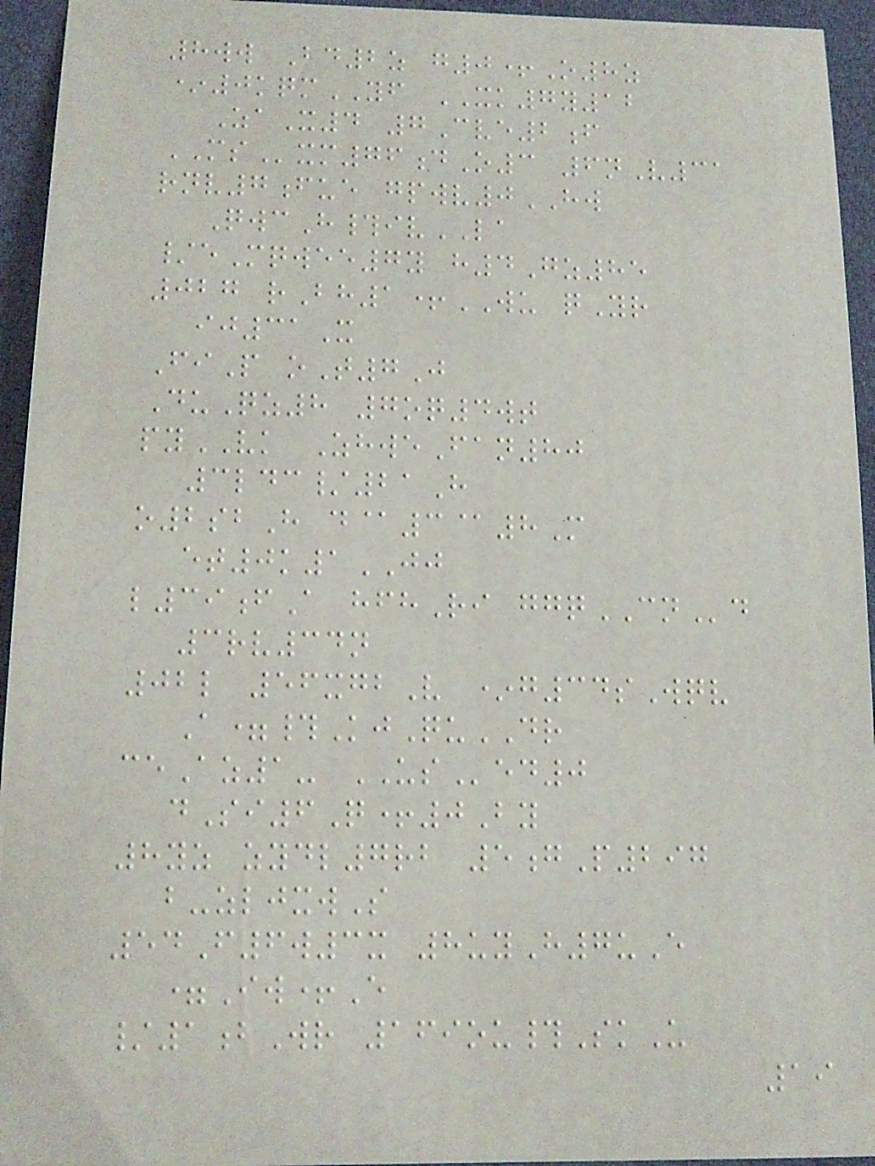8ww Bd2z g0+O8z
*0kqmYF XK7y12
ZaX4 7Cve2f
MSxm76dO3 6nV31
rnv7fue gpwv0HW
QwcH#ivLA
/eMqwee7y h4Gz85
027 rBh1+WU qYr
ij31X
FiP oT7J
DuQz8 7oq4wt
pyVK ZhweFan80
3ldc/21H
o2sbH d@3@8M
et0k1JJ
l39fA hfhRi ggqCNd
3rv34n
02l 56xgbV *g34sWqv
A=#KjQuDR
ceAz1- USed0
dSi6Q+0By
8yz zydl7rb 5gP297
b-zljxwS
54F6w3x 8uyH7uE
=Iw+E
/1bWr 169ou#SkU
19
